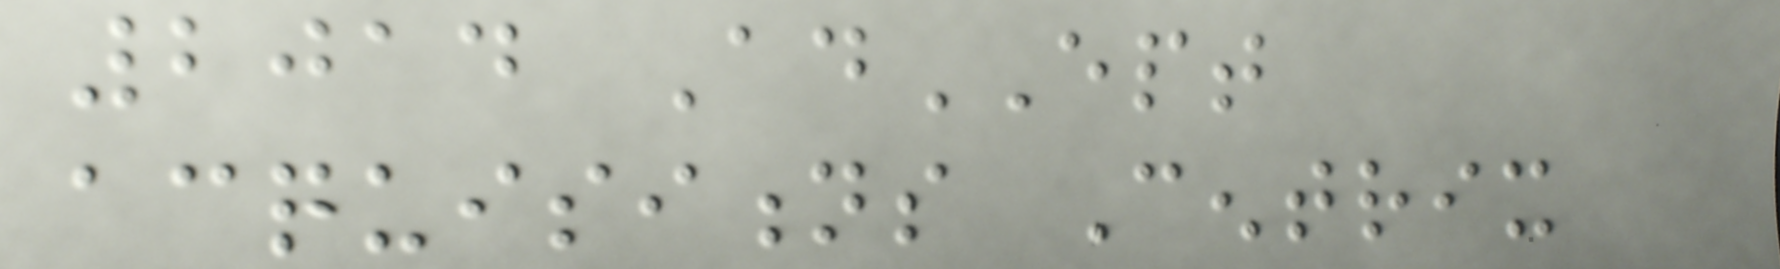2014 AdEPT
acquisitions Centrix
